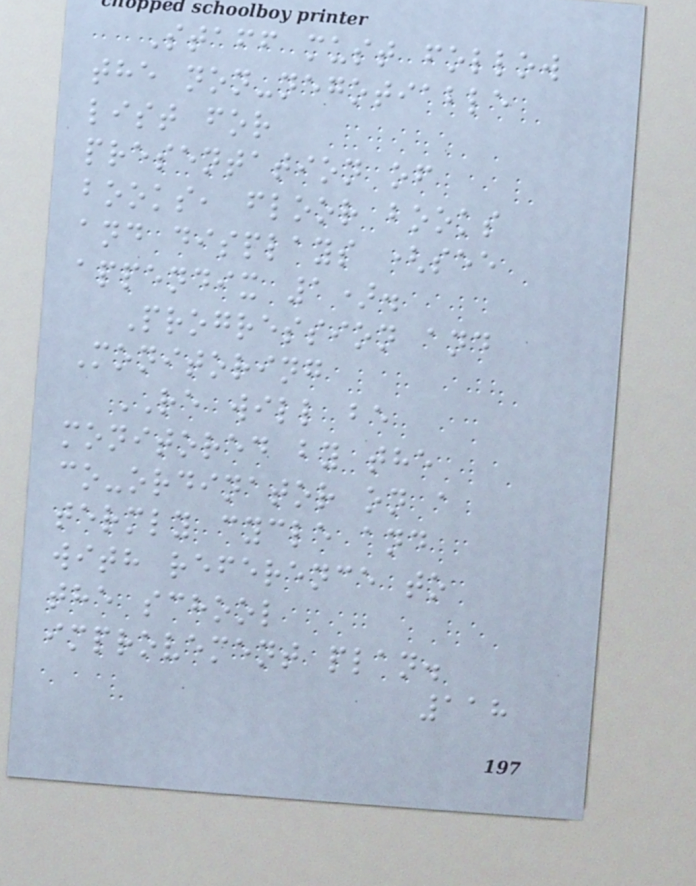Staff must follow
the non-negotiable
list for
presentation of
books, floor books
and displays (see
appendix 1).
Progression and
Monitoring
RE will be
monitored by the
co-ordinator on a
termly cycle and
with reference to
the school
improvement plan.
118
